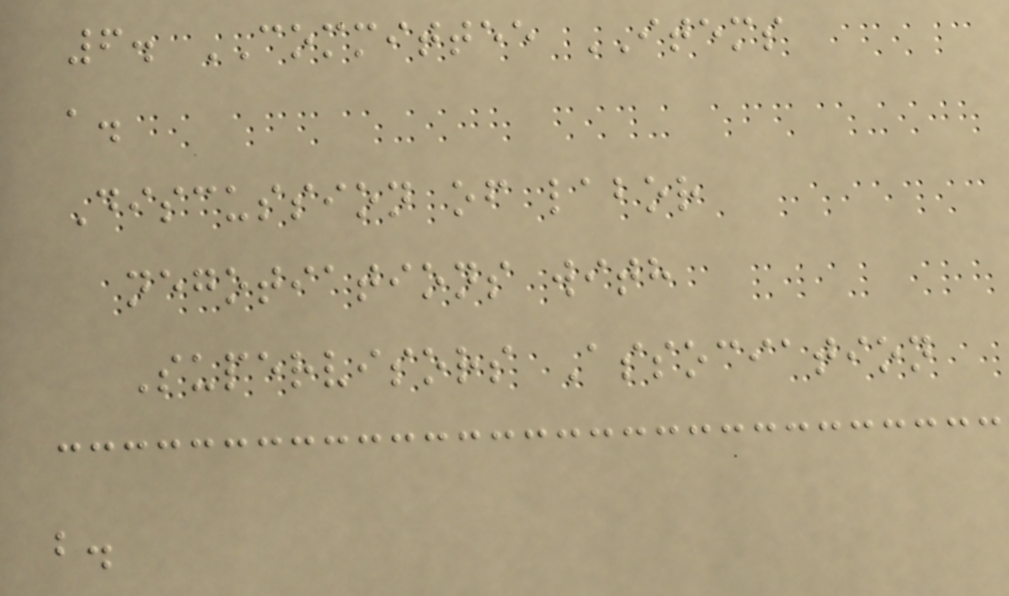6. COMMITTEE ITEMS
a.
Discussion of labor
negotiations with
Supervisors Association
b.
